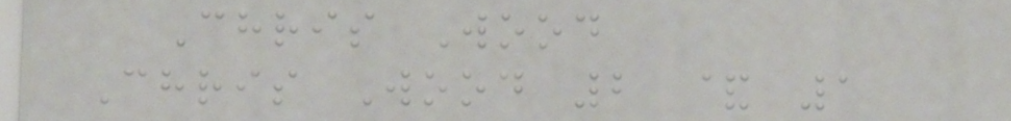Chris Wood
Chris Wood 2 & 1
